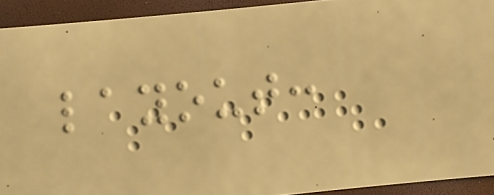layout:
